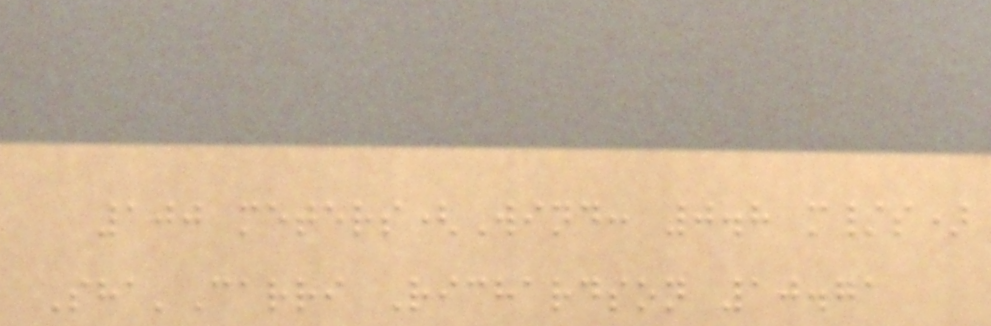100 meters(Wind: 0.8 m/s)
Sha'Carri Richardson 10.71
